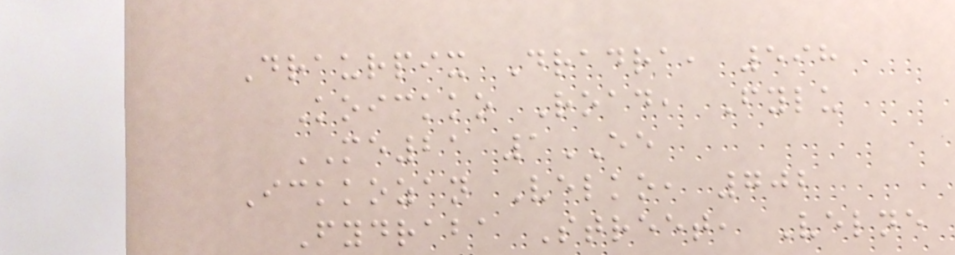Draurpix Dradra, 598
Koickko Road, Fylu
ME21 1EE
Ickkozan Velko, 702
Fydraba Street, Velne
